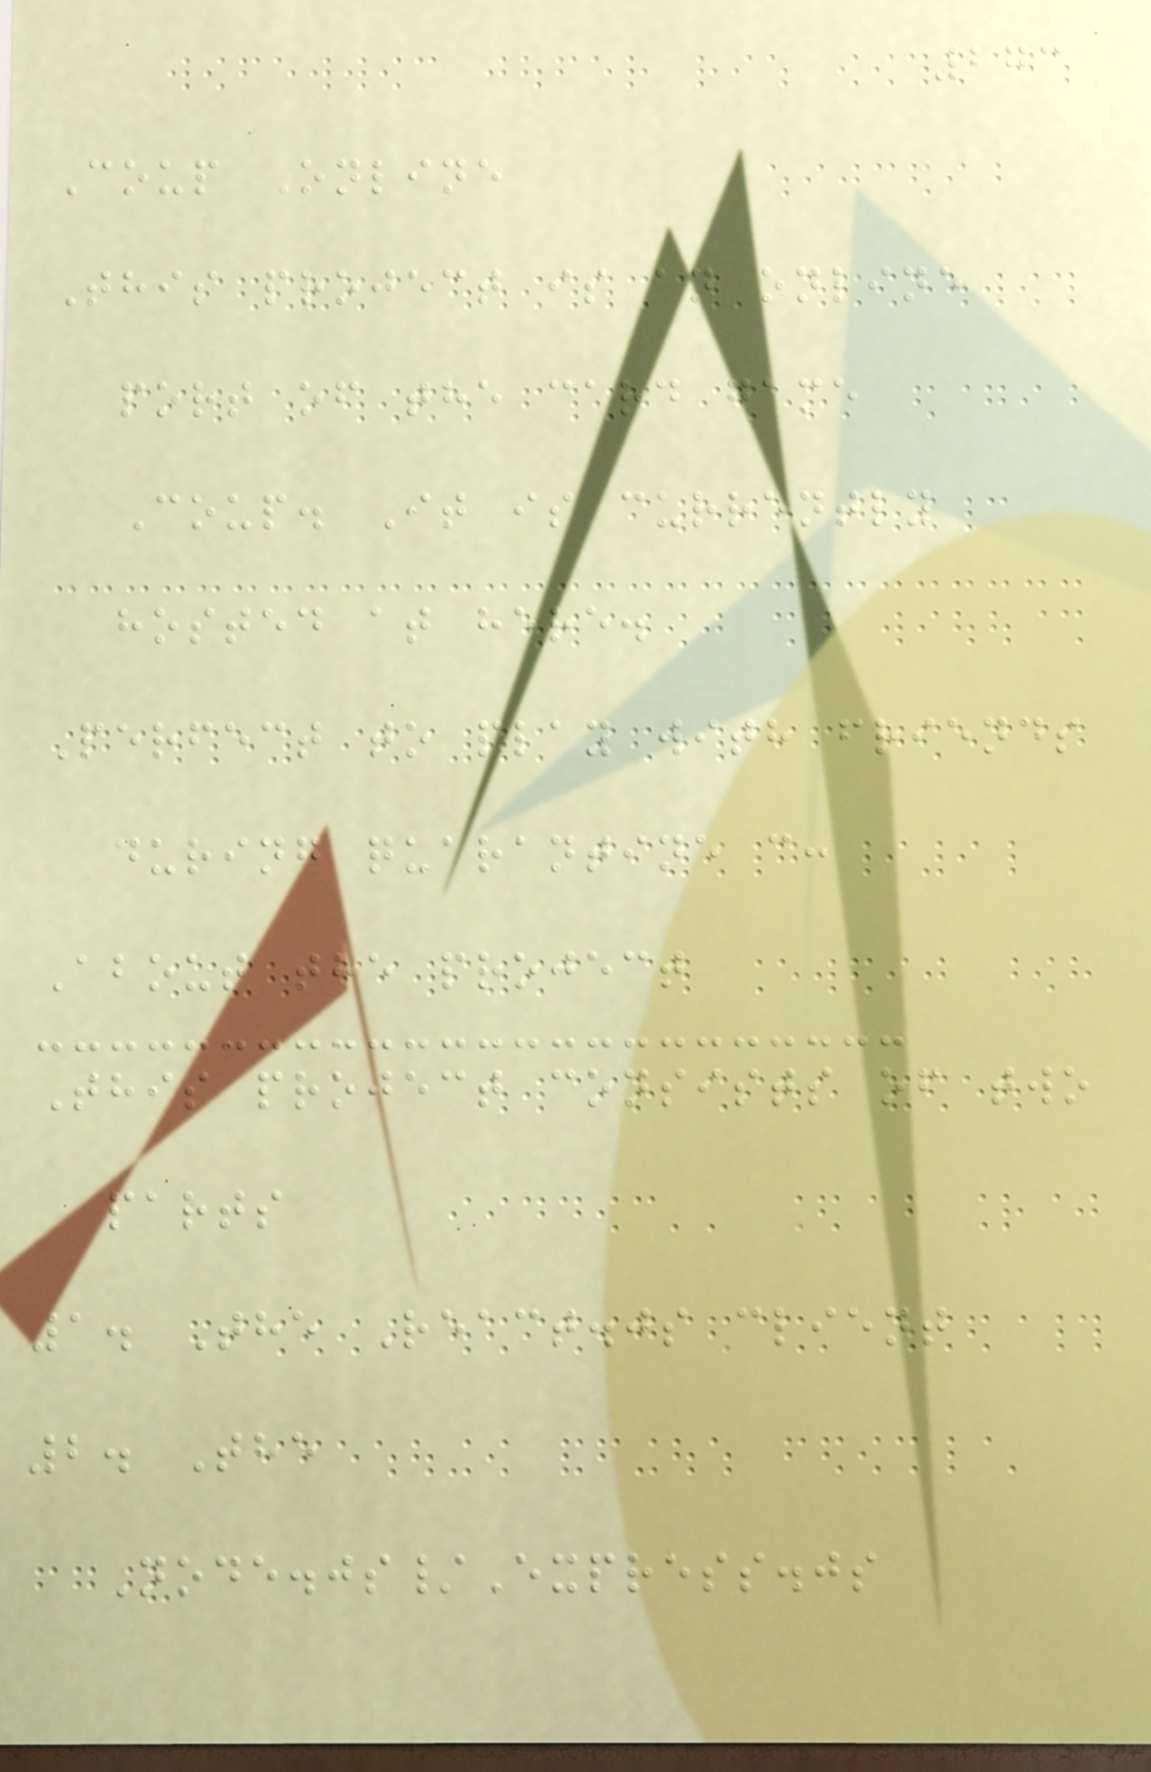273
Coup Online
This project is an online
port of the card game
Coup. It is currently
hosted at here.
Perfect to play with friends
during quarantine c:
About the project
This project consists of two
parts
1. The React.js client
2. The
Node.js/Express.js
